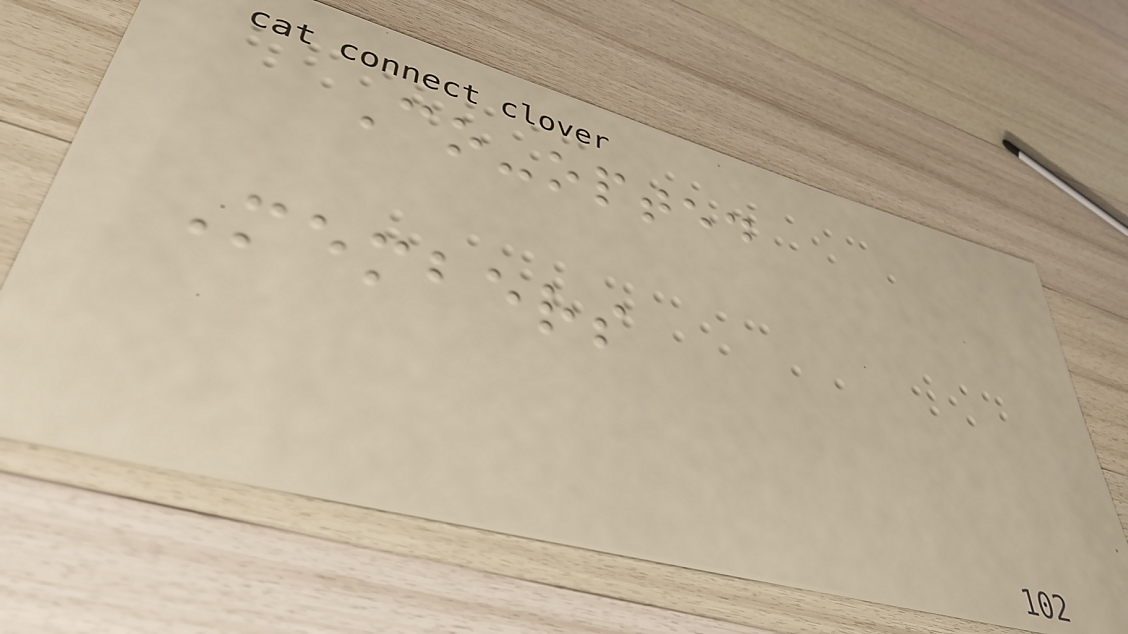Co-opted
Members
